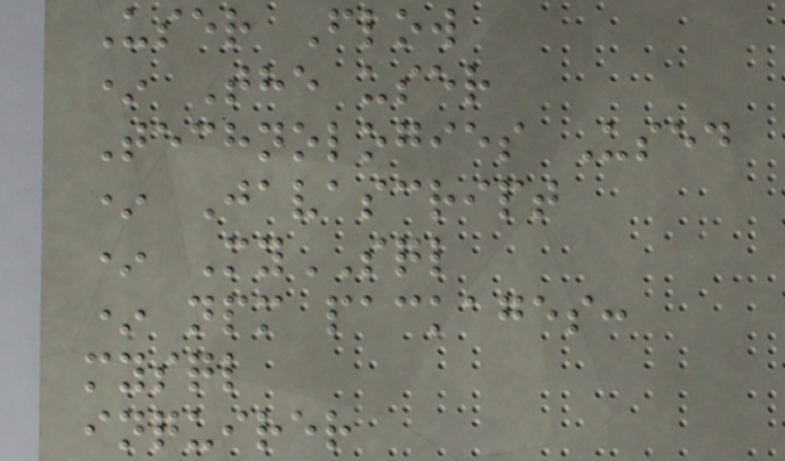User Flow
* The user
Technologies Used
* Javascript
* MySQL
* npm packages:
mysql
inquirer
